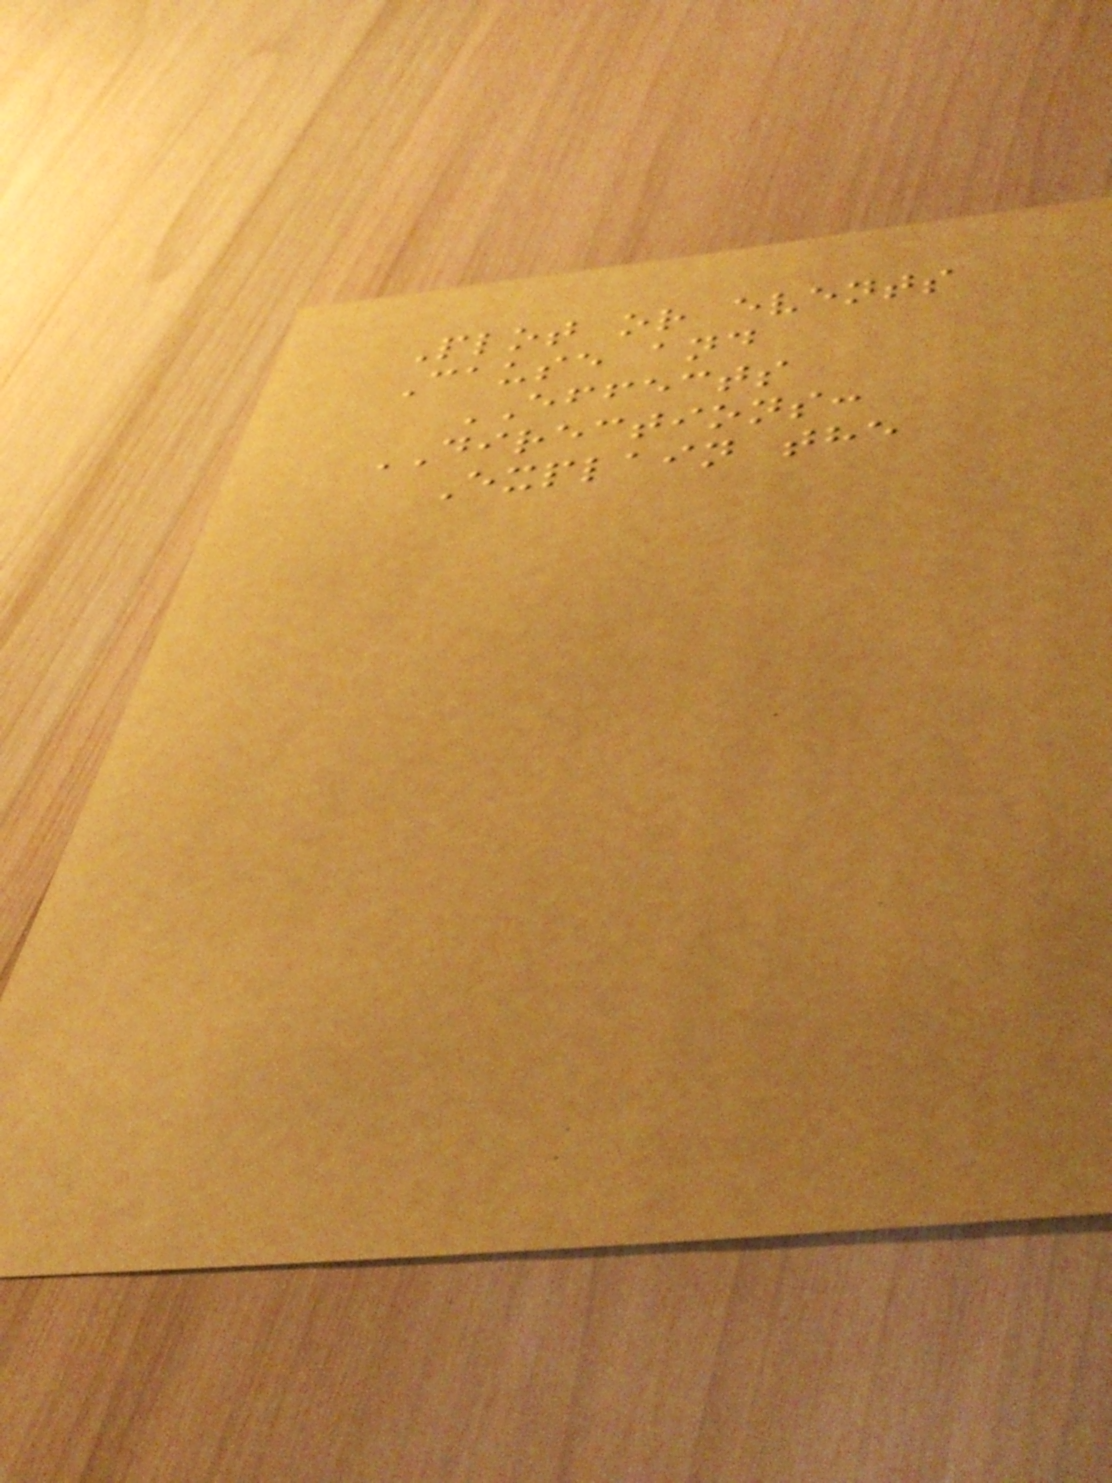Plot or events
Cause and
EFFECTS
DIRECTIONS:
Explain the
